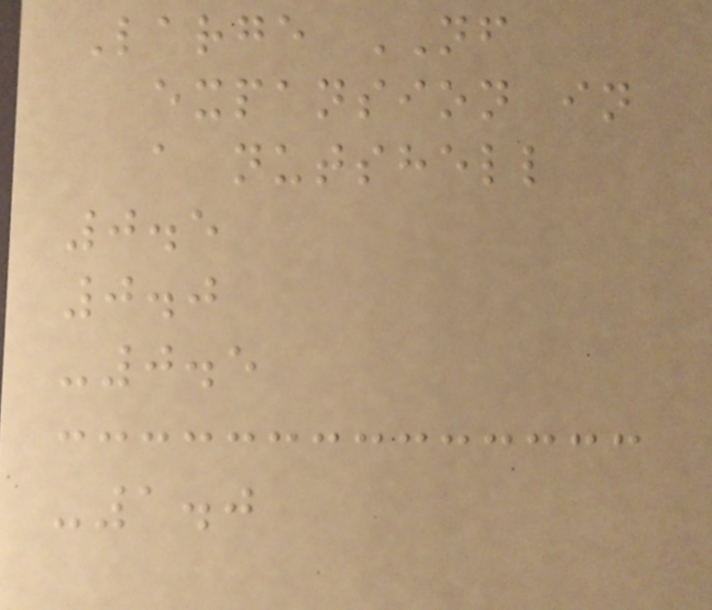Large NF
expansion in
a nutshell
0.5
0.0
-0.5
-1.0
